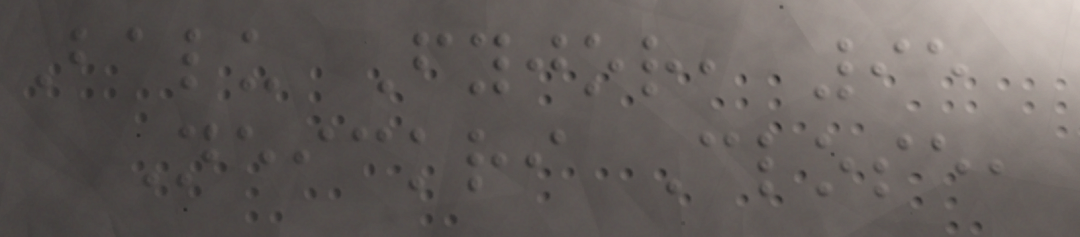Balu Fyjor, 95
Neickri Close,
